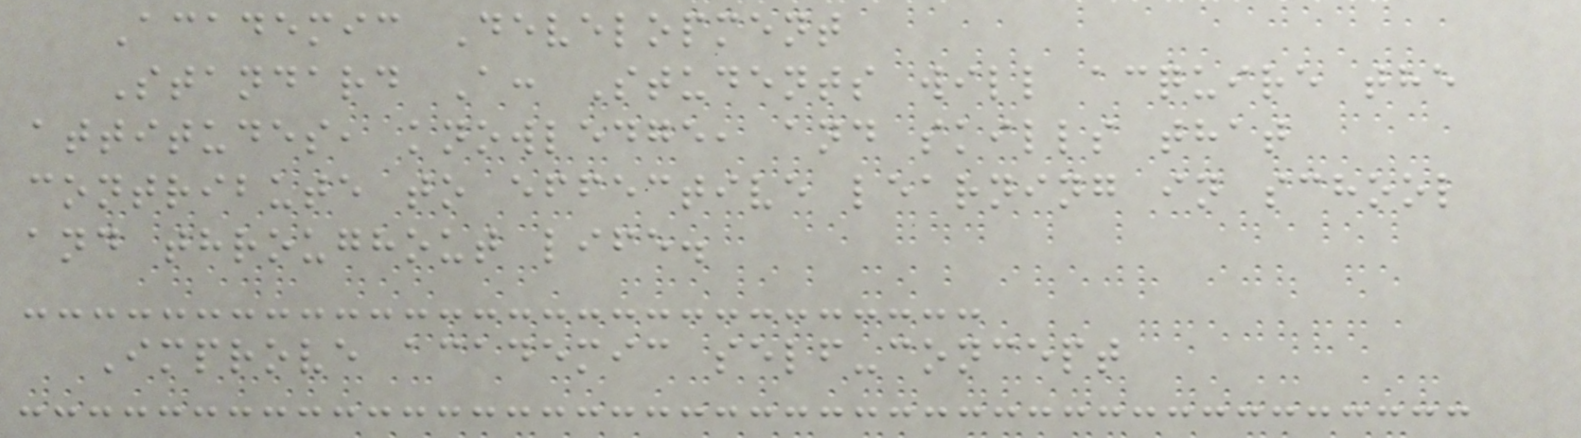Academic Development
Standard A: Students will acquire the
attitudes, knowledge, and skills that
contribute to effective learning in school
and throughout life.
Improve academic self-concept
